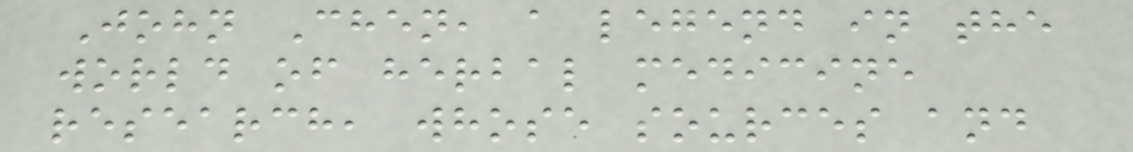John Chen, a legend in the
world of herbal medicine
research, whose sources and
